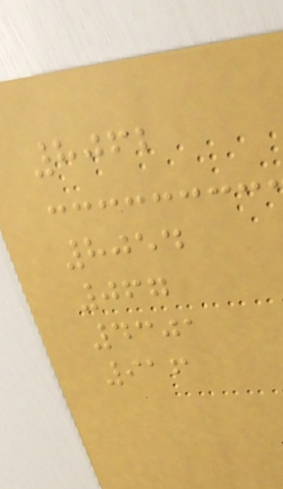8062
8054
067
4301
916
